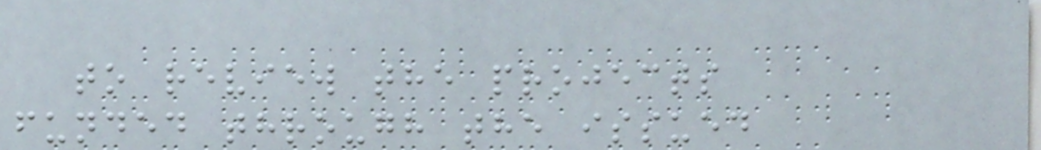to review the projects
funded through the issued
